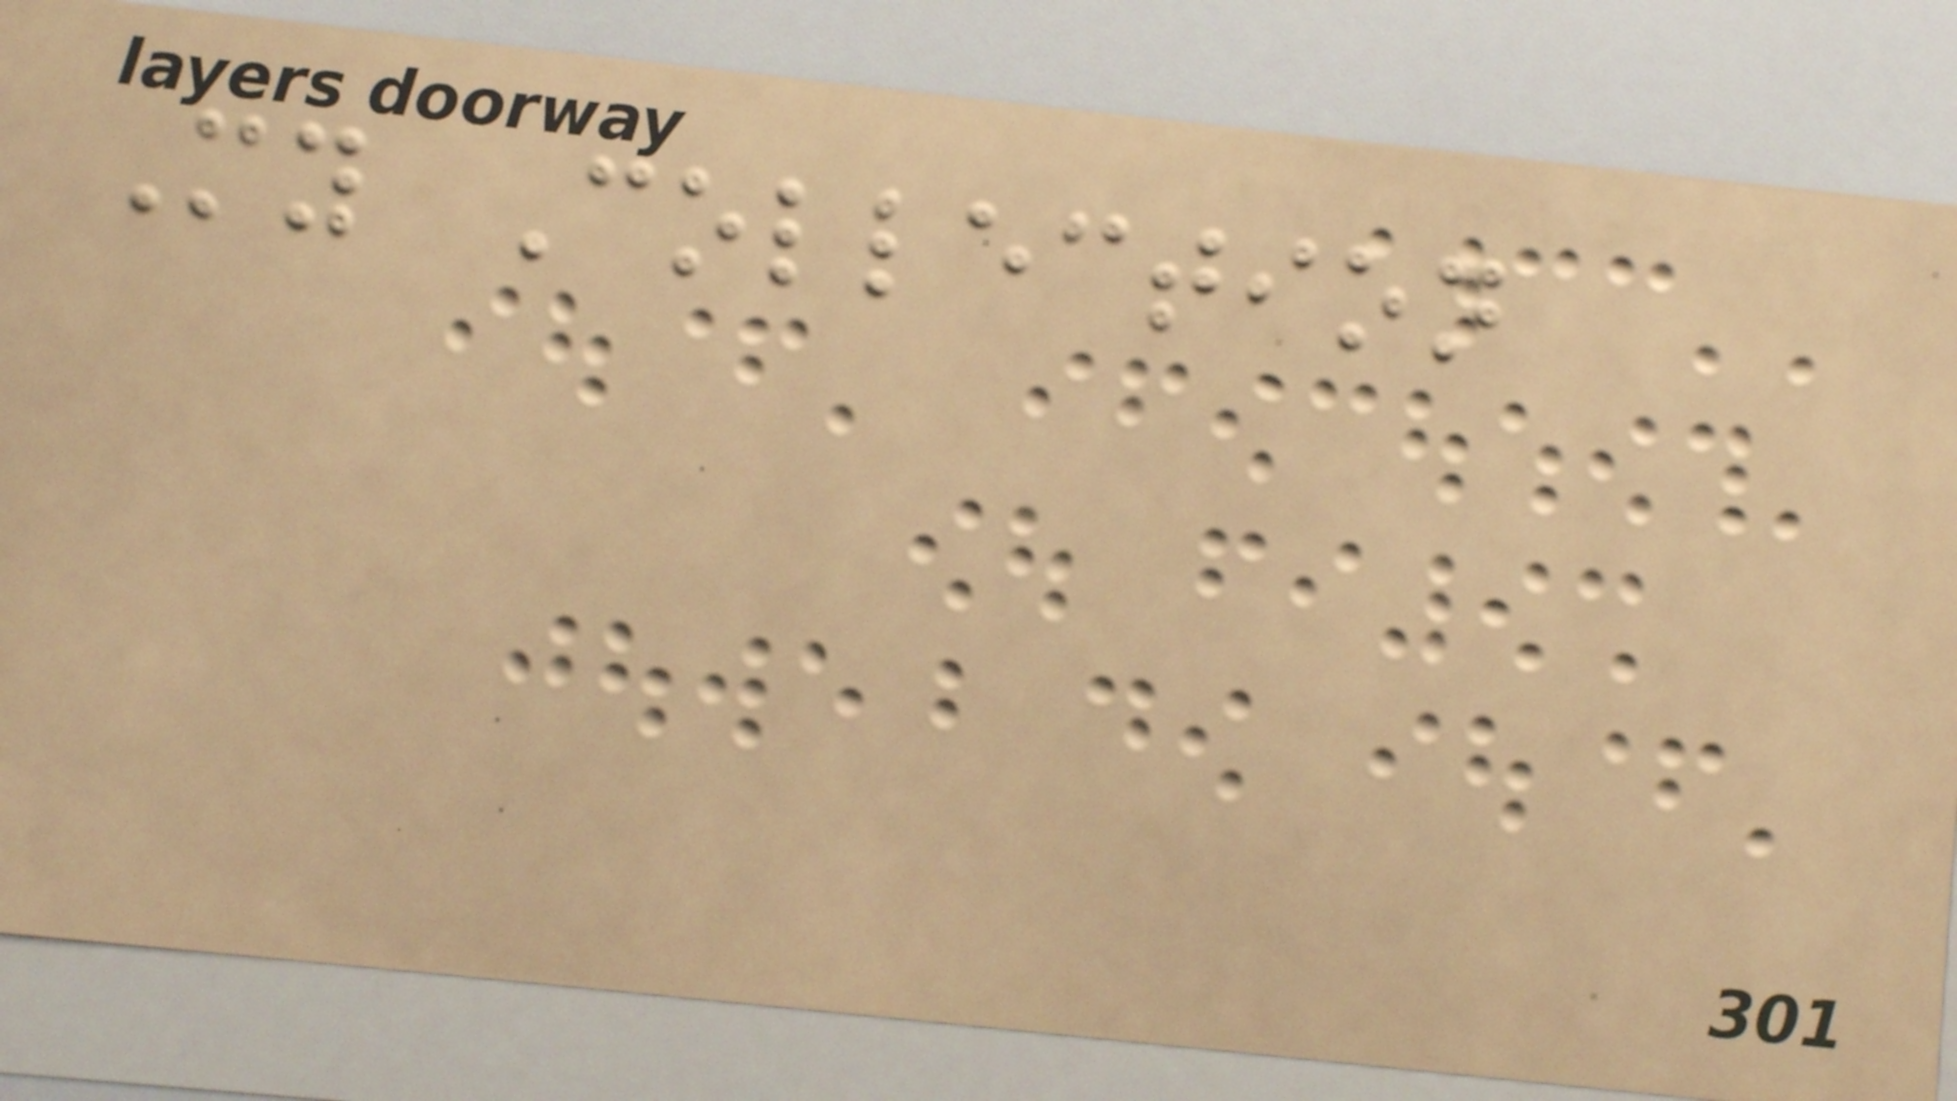My Collection
